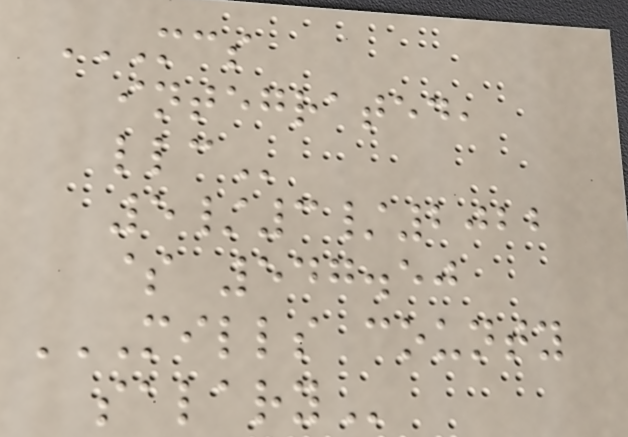MCS
INTEGRATED,
LLC
5/3/2022
$ 547.50
MILLS COUNTY
SALARY
